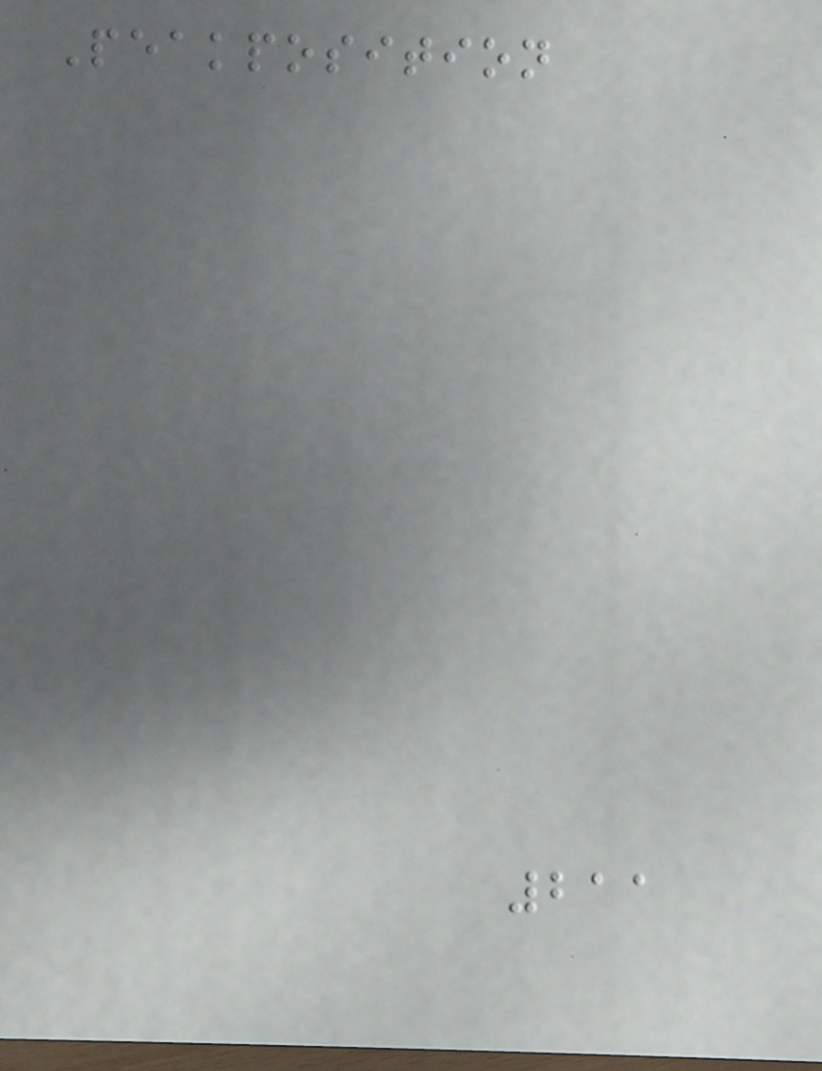Peakposition
211
